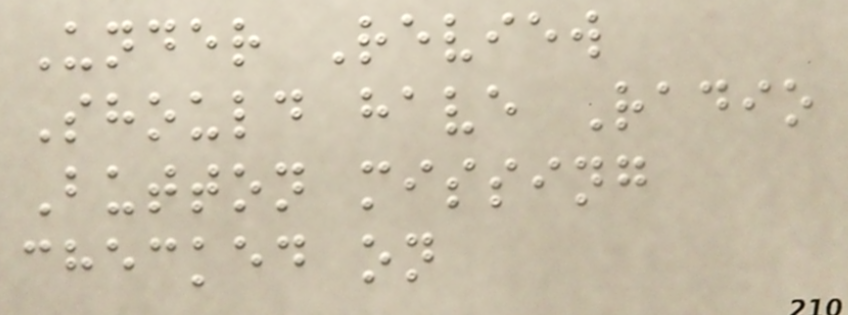Under Review
Should have Radio
Button missing
checked on
